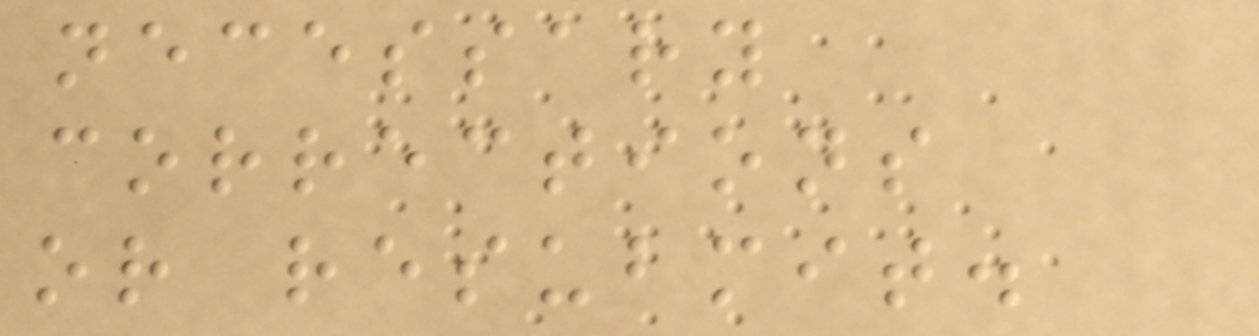necessary
corrections
or resubmit.
